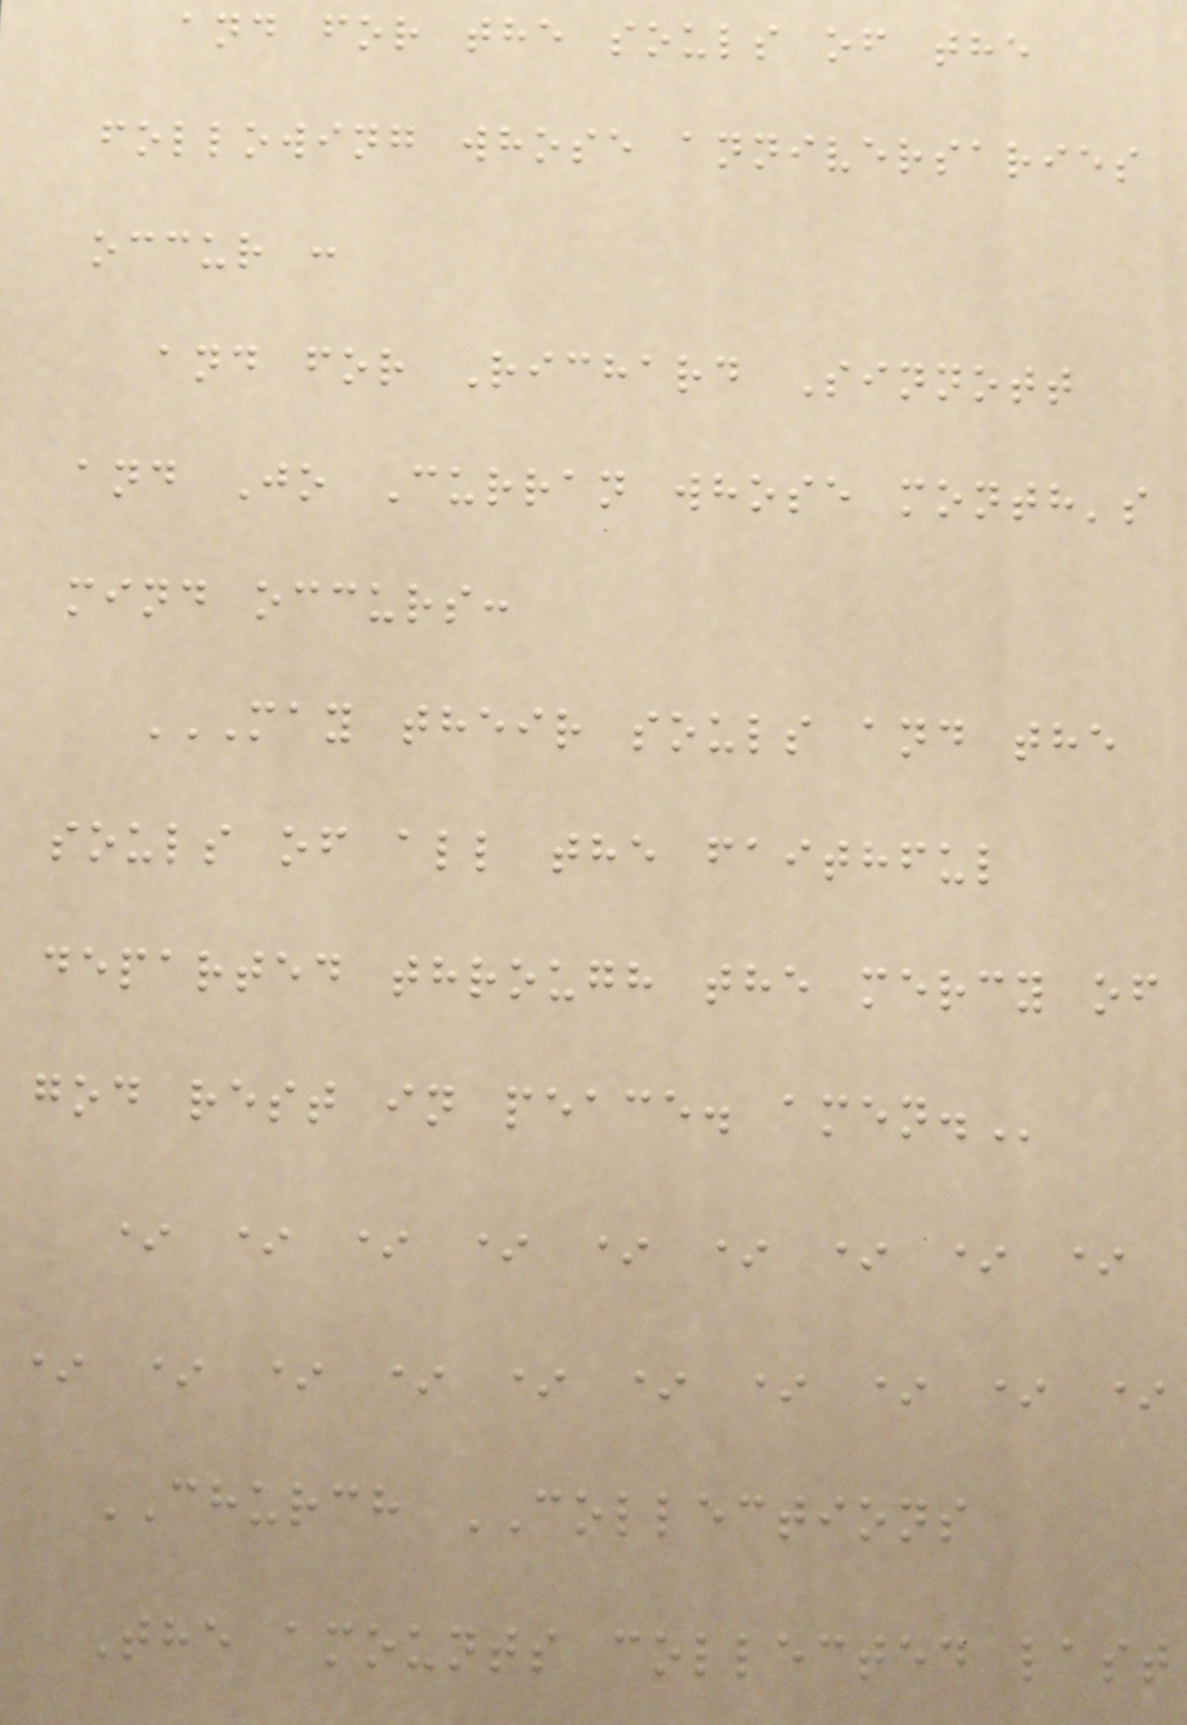and for the souls of the
following whose anniversaries
occur :
and for Richard Sinnott
and Jo Curran whose month's
mind occurs:
MAY THEIR SOULS AND THE
SOULS OF ALL THE FAITHFUL
DEPARTED THROUGH THE MERCY OF
GOD REST IN PEACE. AMEN.
* * * * * * * * *
* * * * * * * * * *
CHURCH COLLECTIONS
The amounts collected last
